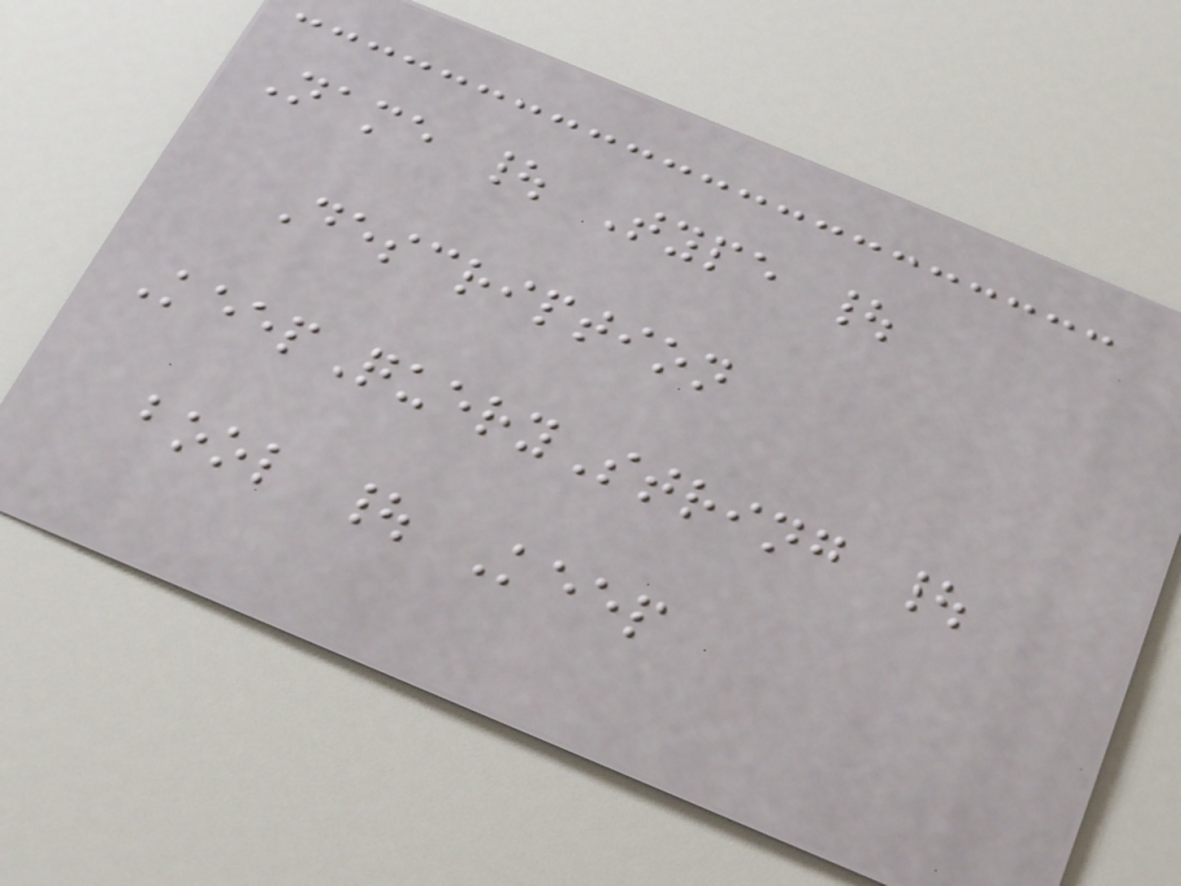Name | Type |
Description
KeepQueryString |
bool | Keep
